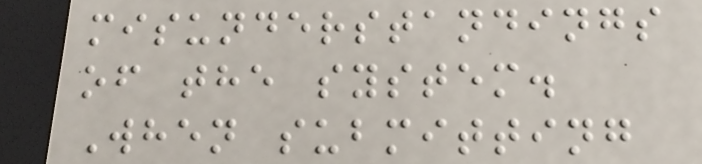misunderstandings
of the system.
When submitting
